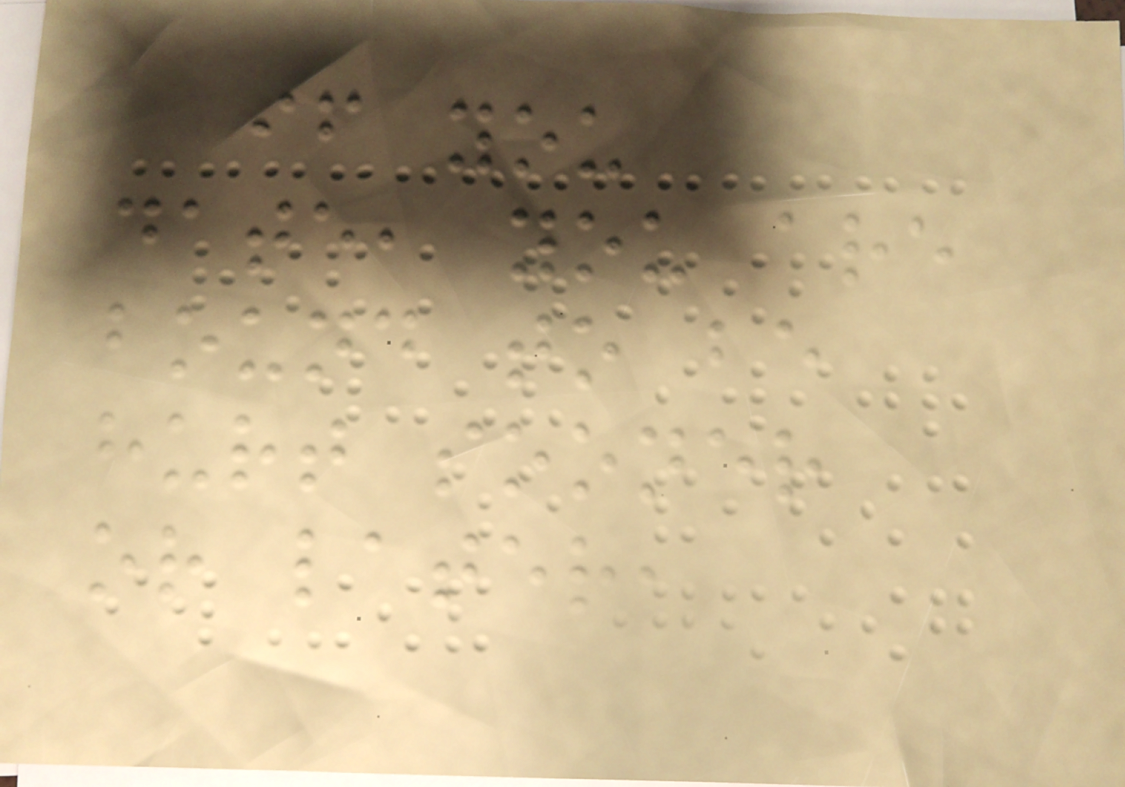if you
date, you are
bound to be
hurt sooner
or later,
